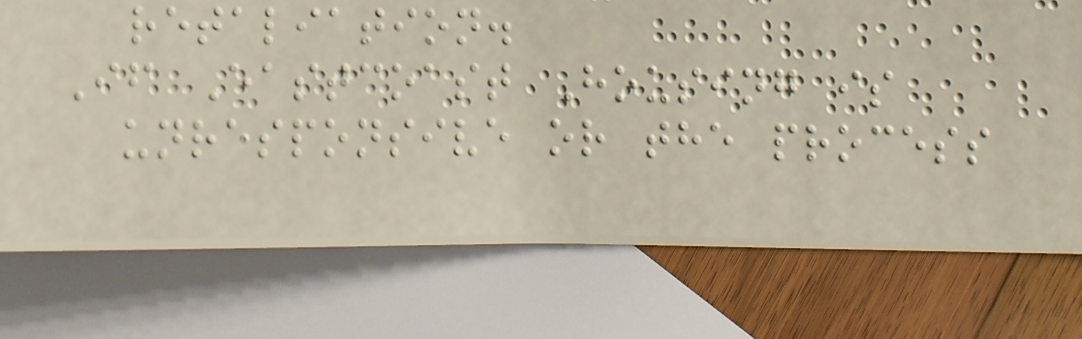retaliation.
If Eastcoast Housing is
unresponsive or the process
